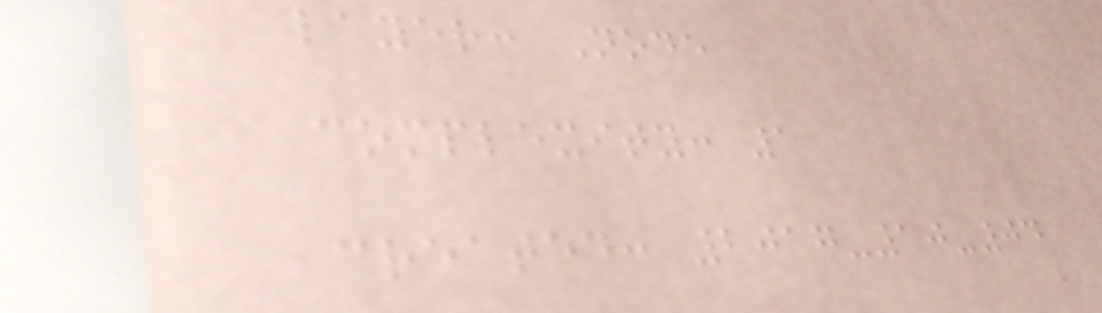layer: Node
complexity: 1
created: 2017-10-04
